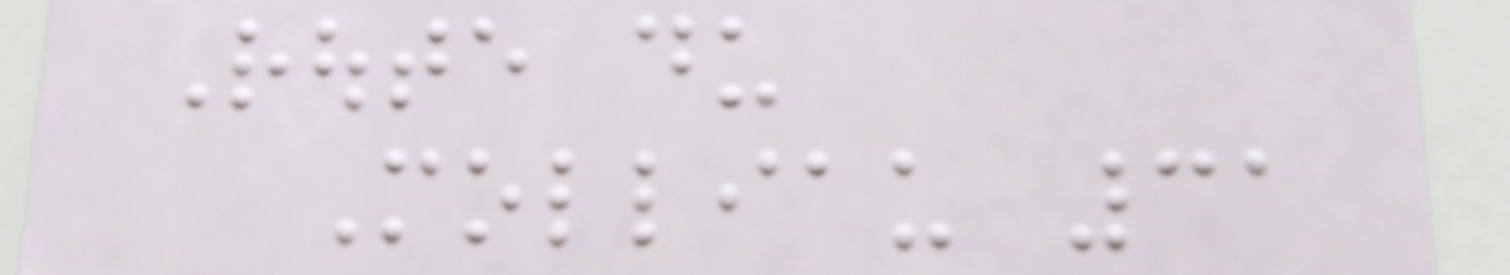Route du
Molliau 31
